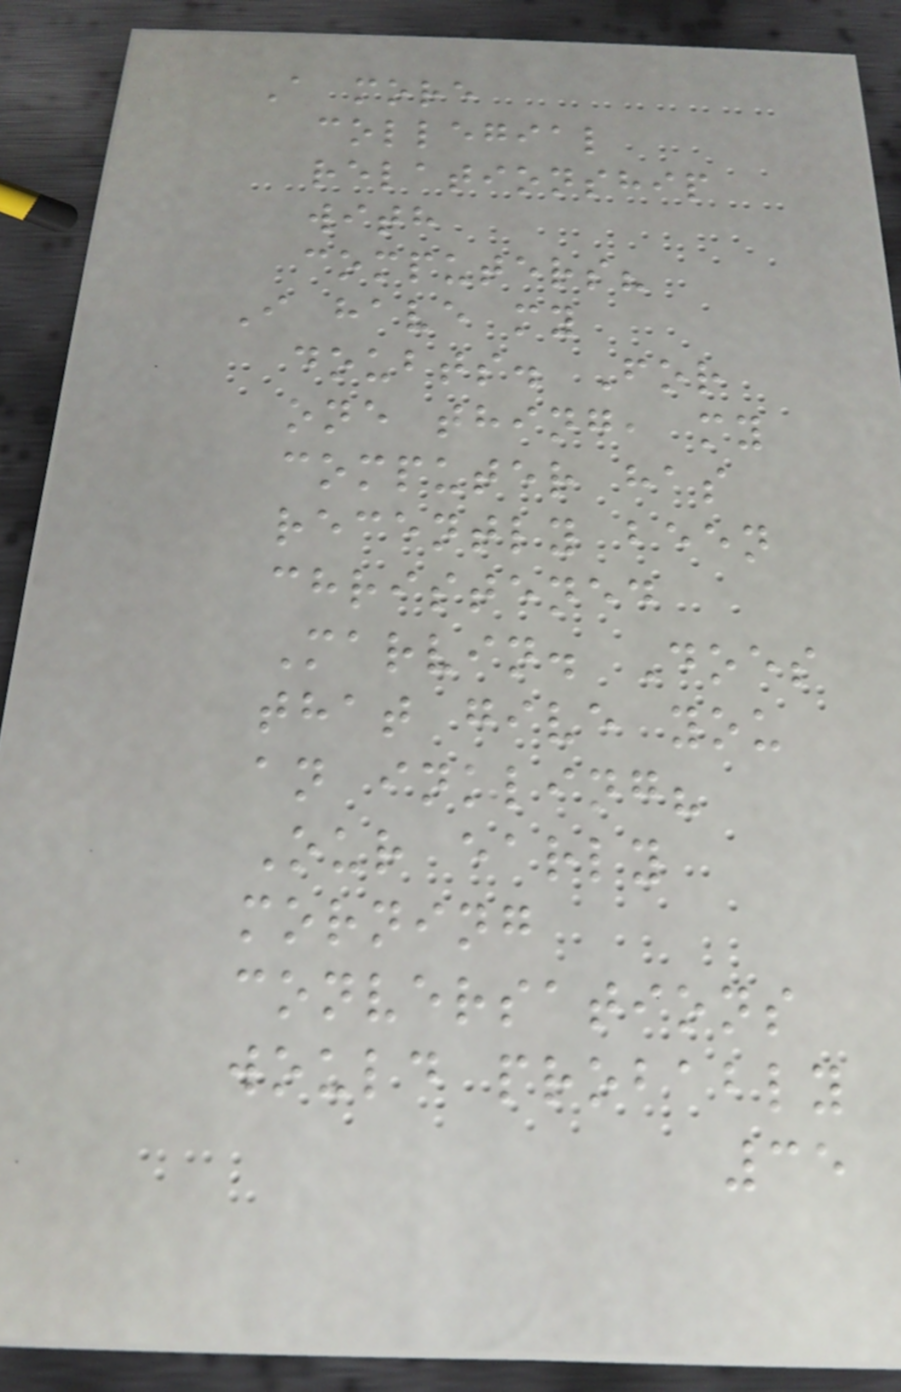A more
collegial
relationship
with
computers?
I have my
doubts. For
one thing, my
computer has
recently been
christened
Marvin. Does
that give you
an inkling?
Our early
morning
conversations
would probably
35
